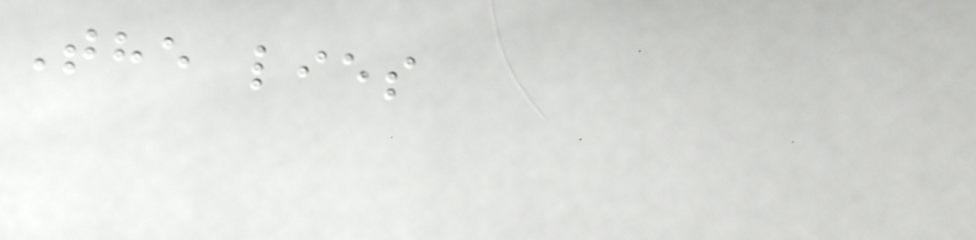The lies
